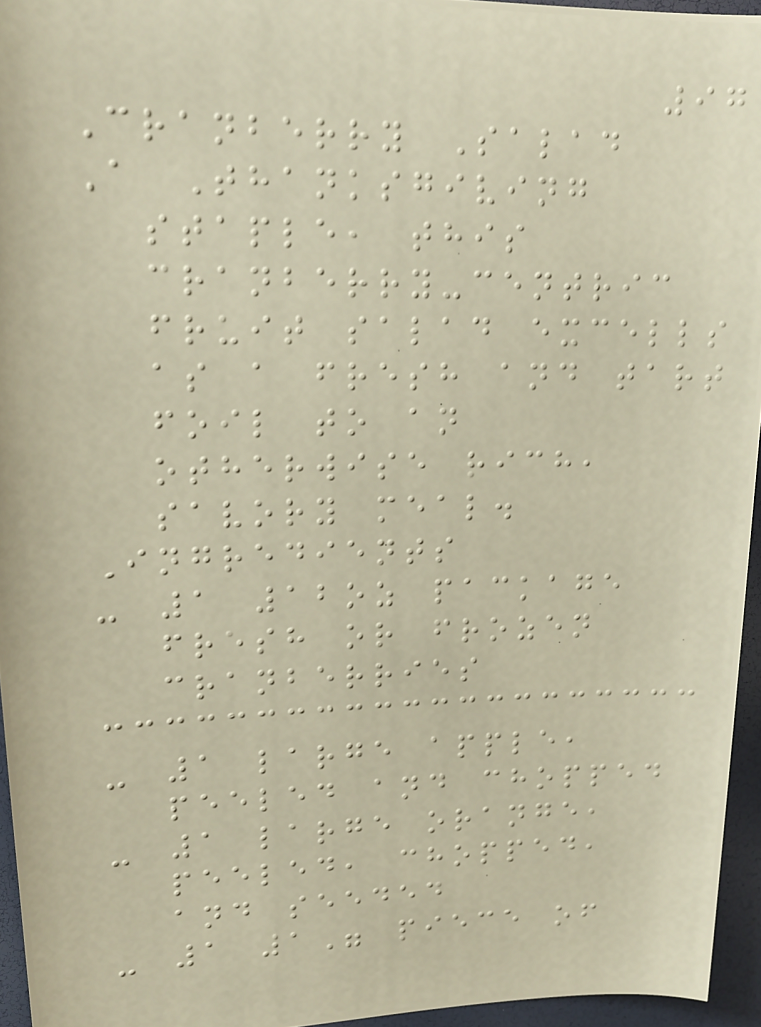97
Cranberry Salad
A Thanksgiving
staple, this
cranberry-centric
fruit salad excells
as a fresh and tart
foil to an
otherwise rich,
savory meal.
Ingredients
- 1 12oz package
fresh or frozen
cranberries
- 1 large apple,
peeled and chopped
- 1 large orange,
peeled, chopped,
and seeded
- 1 1" piece of
